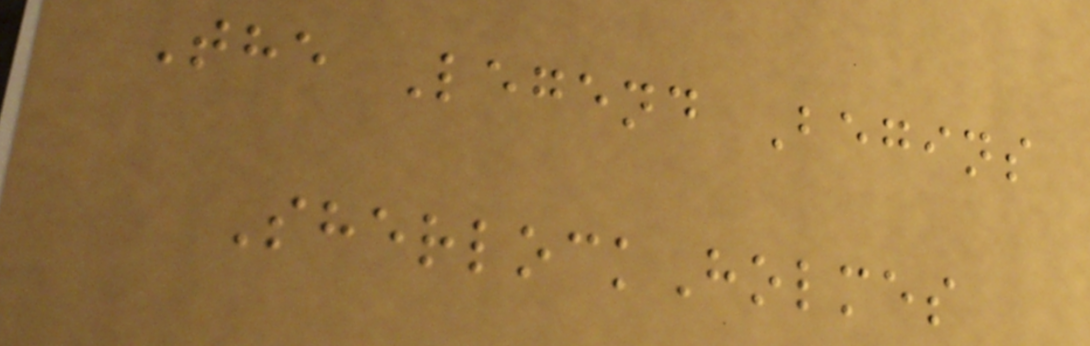The Legend Begins
SherlockHolmes
